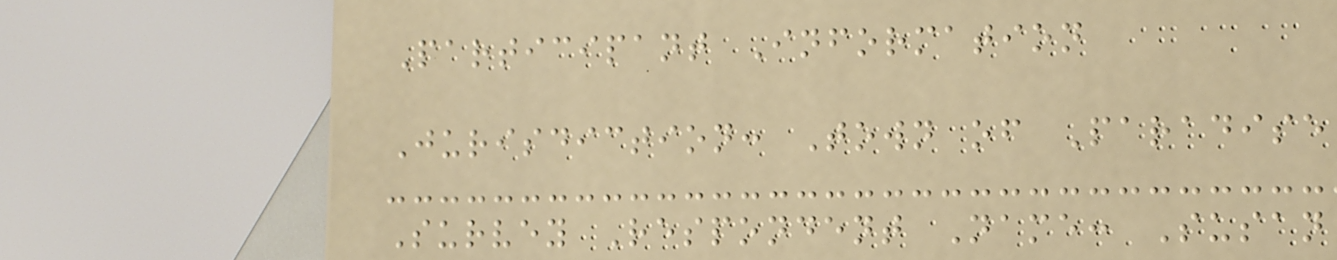Participant Information
Jurisdiction: Town of Paradise
Survey Respondent Name: Susan
